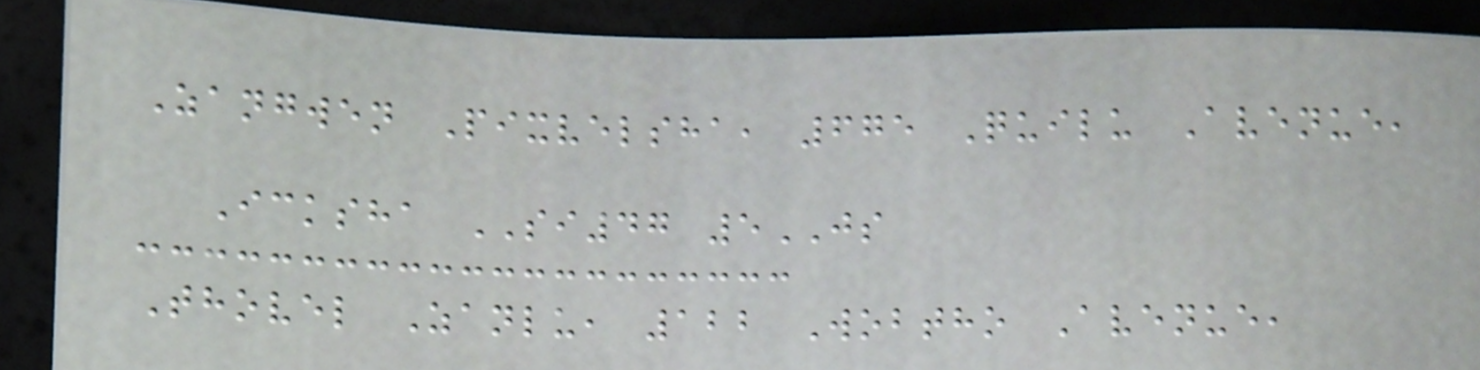Zangwen Pixvelsha, 675 Quilu Avenue,
Icksha SI47 5JS
Thovel Zanlu, 122 Wobtho Avenue,
